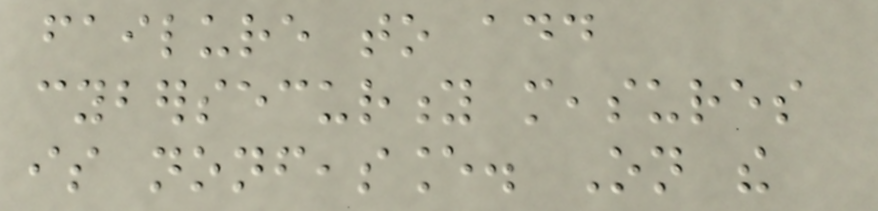failure to add
cybersecurity measures
is nonfeasance. On the
